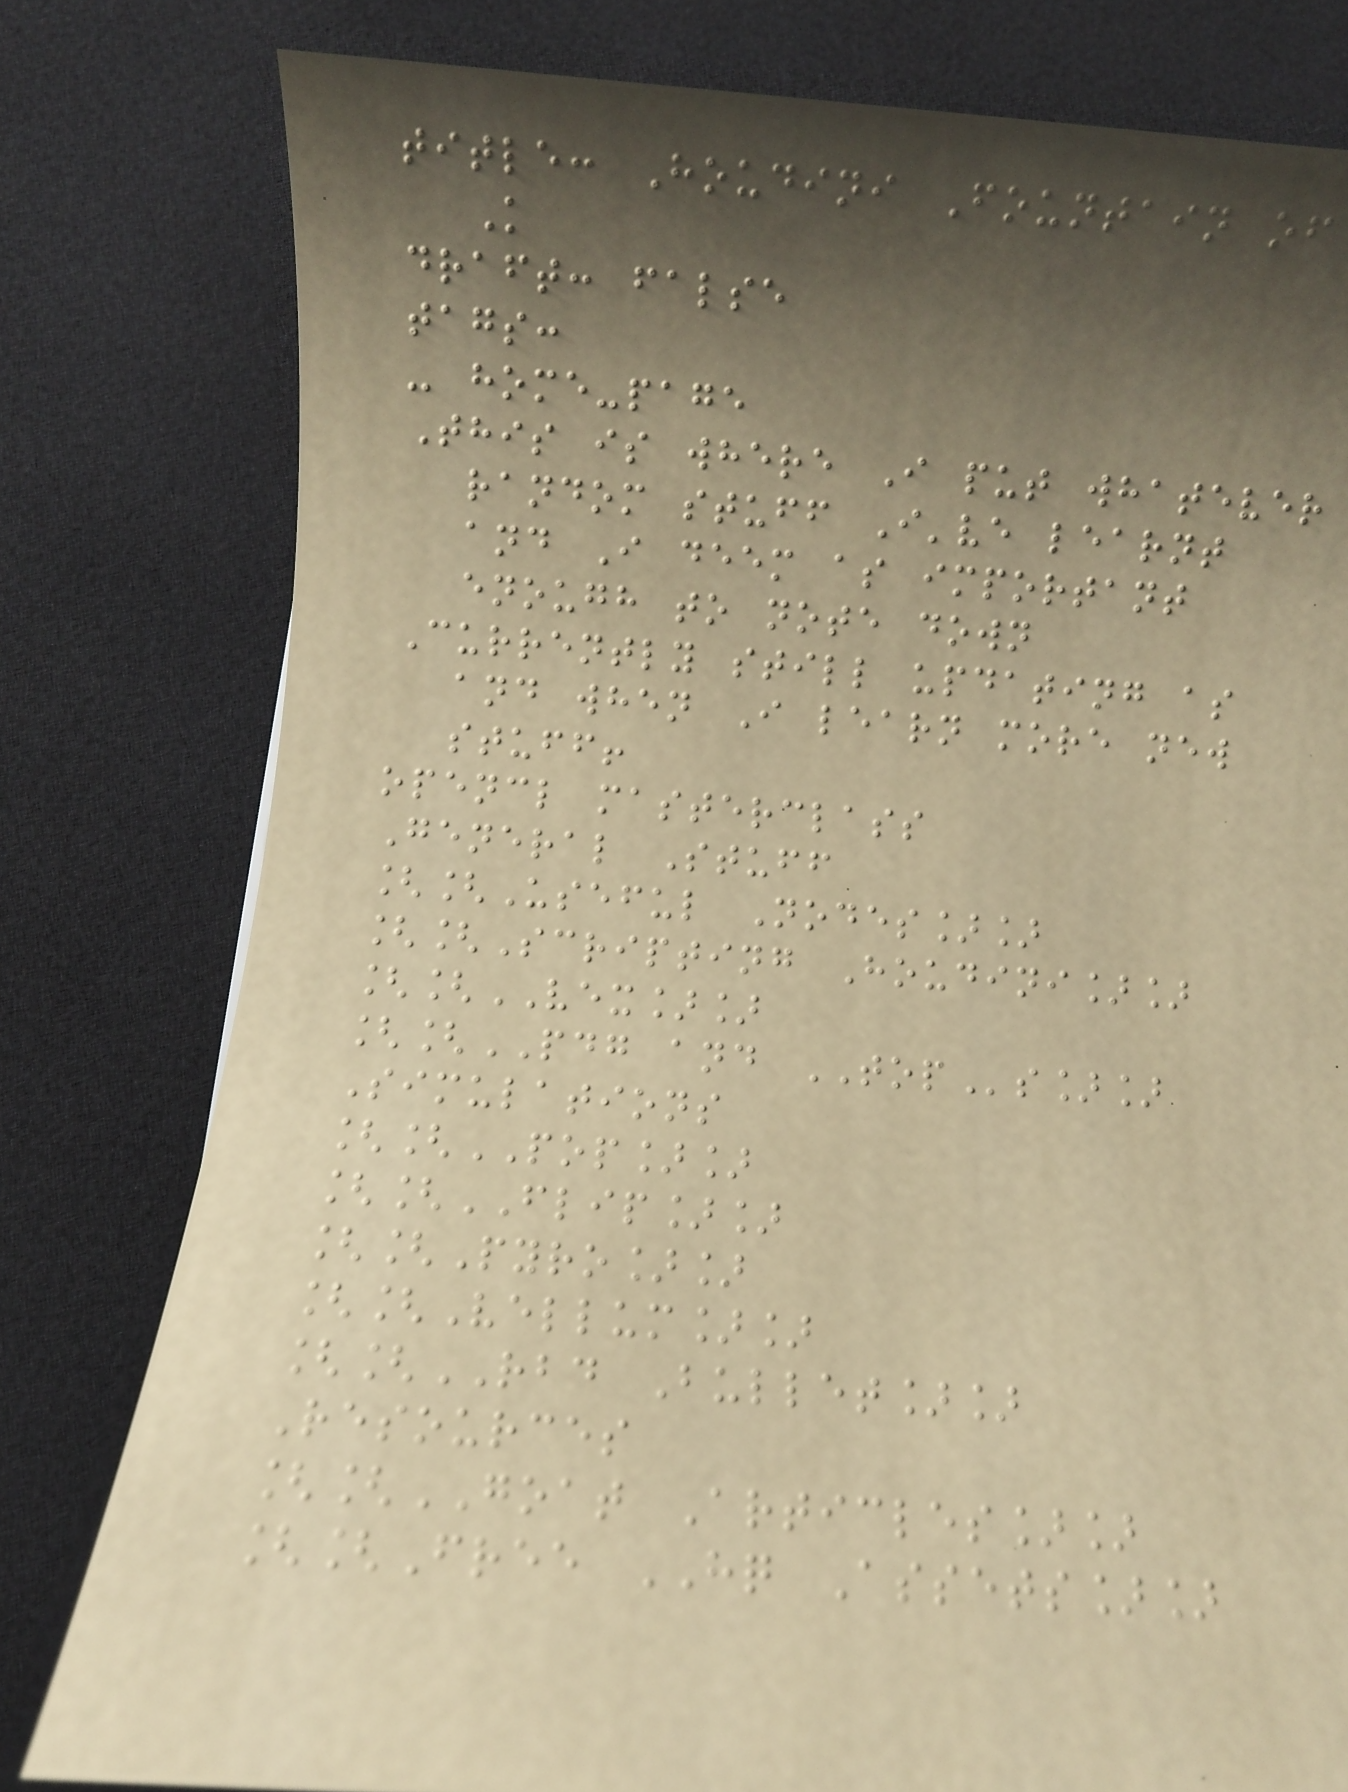title: Houdini Fountain of
K
draft: false
tags:
- home-page
This is where I put whatever
random stuff I've learnt
and I deem as important
enough to note down
Currently still updating as
and when I learn more new
stuff!
opencl masterclass
General Stuff
[[Useful Nodes]]
[[Scripting Houdini]]
[[VEX]]
[[PDG and TOPs]]
Simulations
[[POP]]
[[FLIP]]
[[Pyro]]
[[Vellum]]
[[RBD Bullet]]
Resources
[[GOAT Articles]]
[[Free HQ Assets]]
